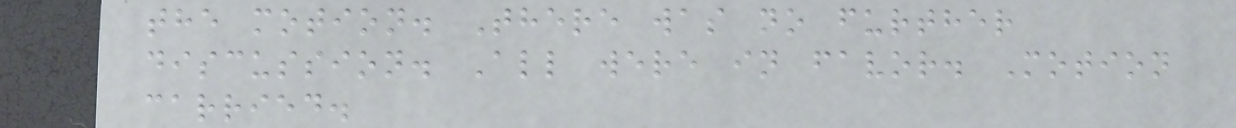the motion. There was no further
discussion. All were in favor. Motion
carried.
